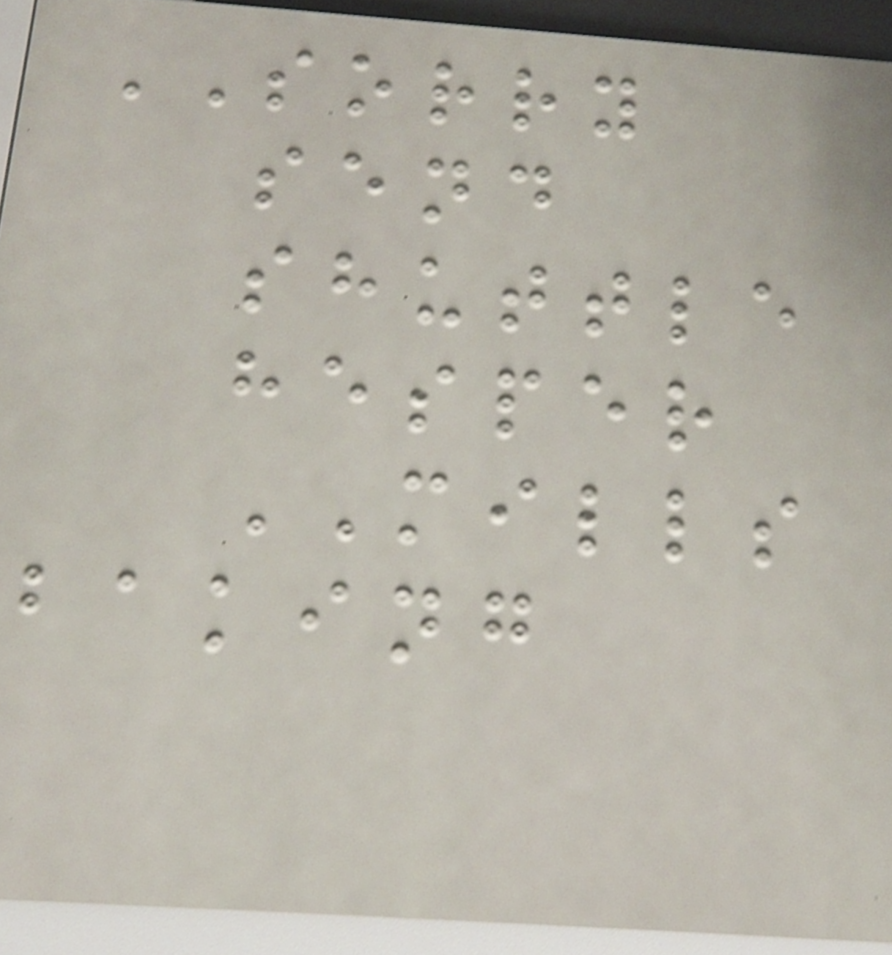SORRY
send
shuttle
hesper
MILLS
baking
